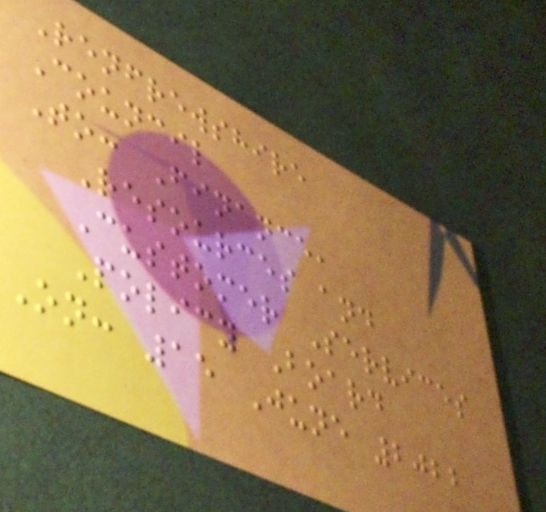Renfrewshire
Council
To: Finance,
Resources and
Customer Services
Policy Board
On: 15 June 2022
